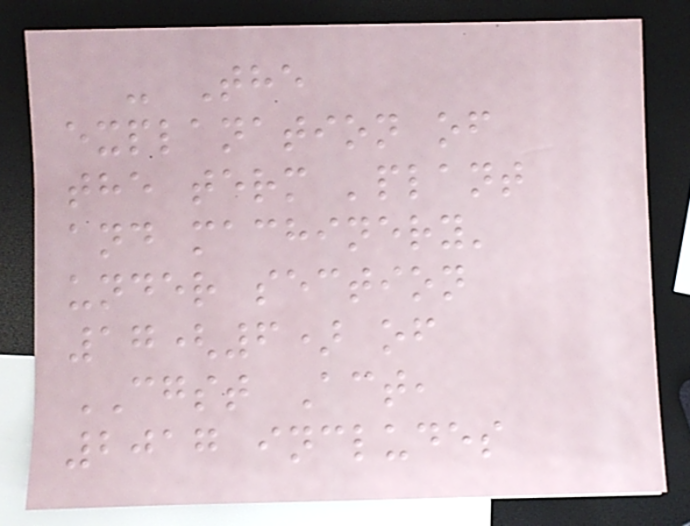- The
explanation of
the term 'plant
and machinery'
under section
17(6) of
CGST Act,
2017 includes
